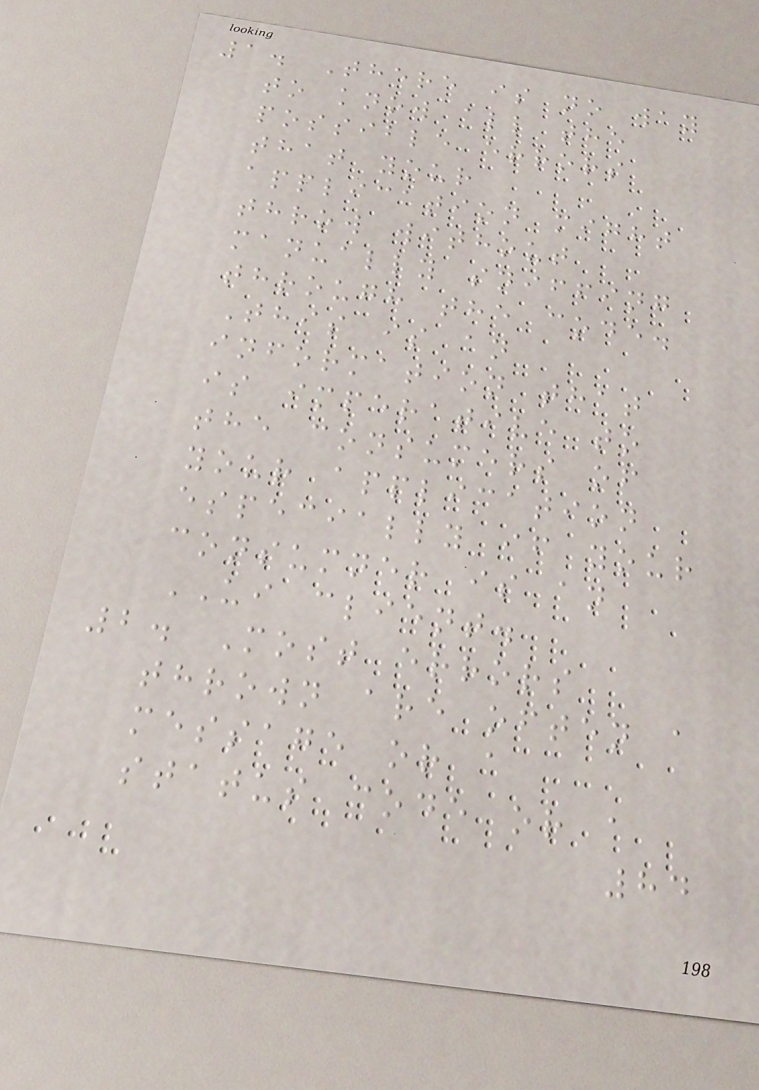1. There is no way
to know all the
possible errors
that your
application might
throw without
manually sniffing
through the code.
This is an
information that
is imperative to
the consumers of
your application
especially if your
consumner is an
UI client.
2. Most errors
thrown are often a
message or a
status code or a
84
